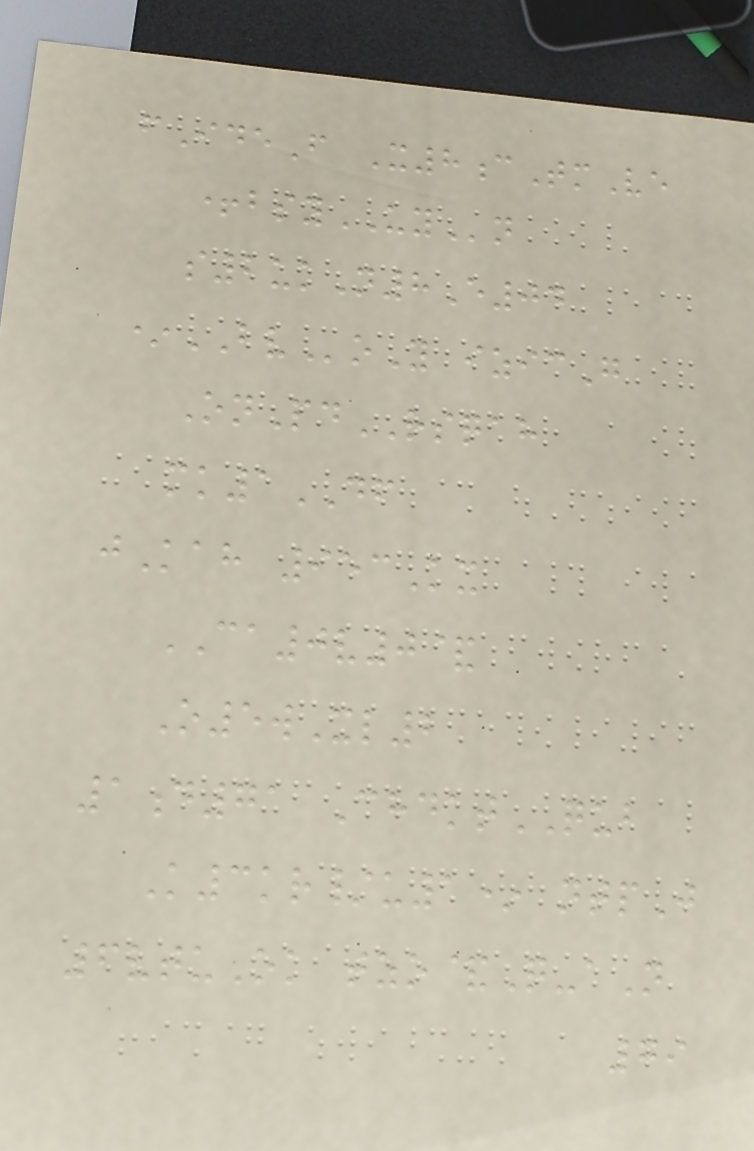fIdeF X8cTmVe
+bsyUYn
s2ukN8E04
*BVoY izicG
OnPdRSQAH
mk1DF
jKah 953Kx
CA0v0&
O5wXl2
1d71 ChdktQUB
K3kr/u1* ntpJ
6vtuOk tzo&Q-aN
79
